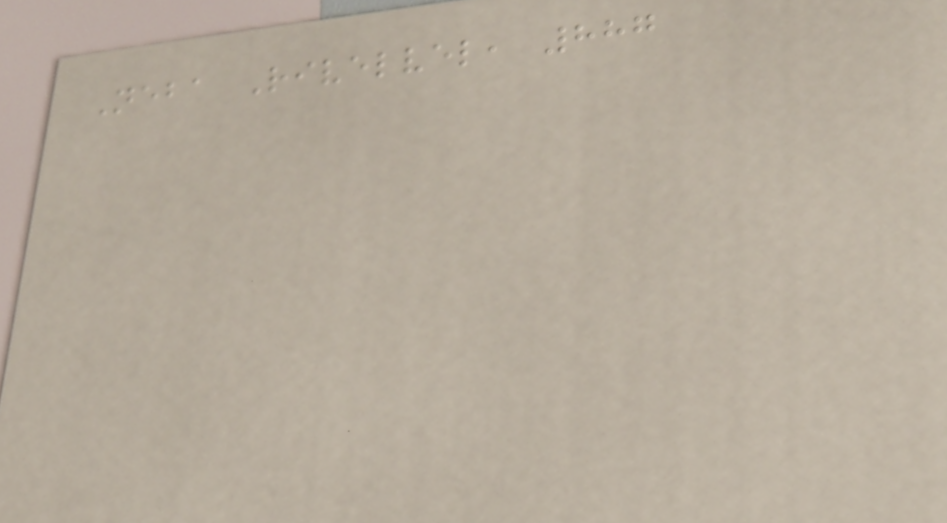Neba Rivelvel, 887
